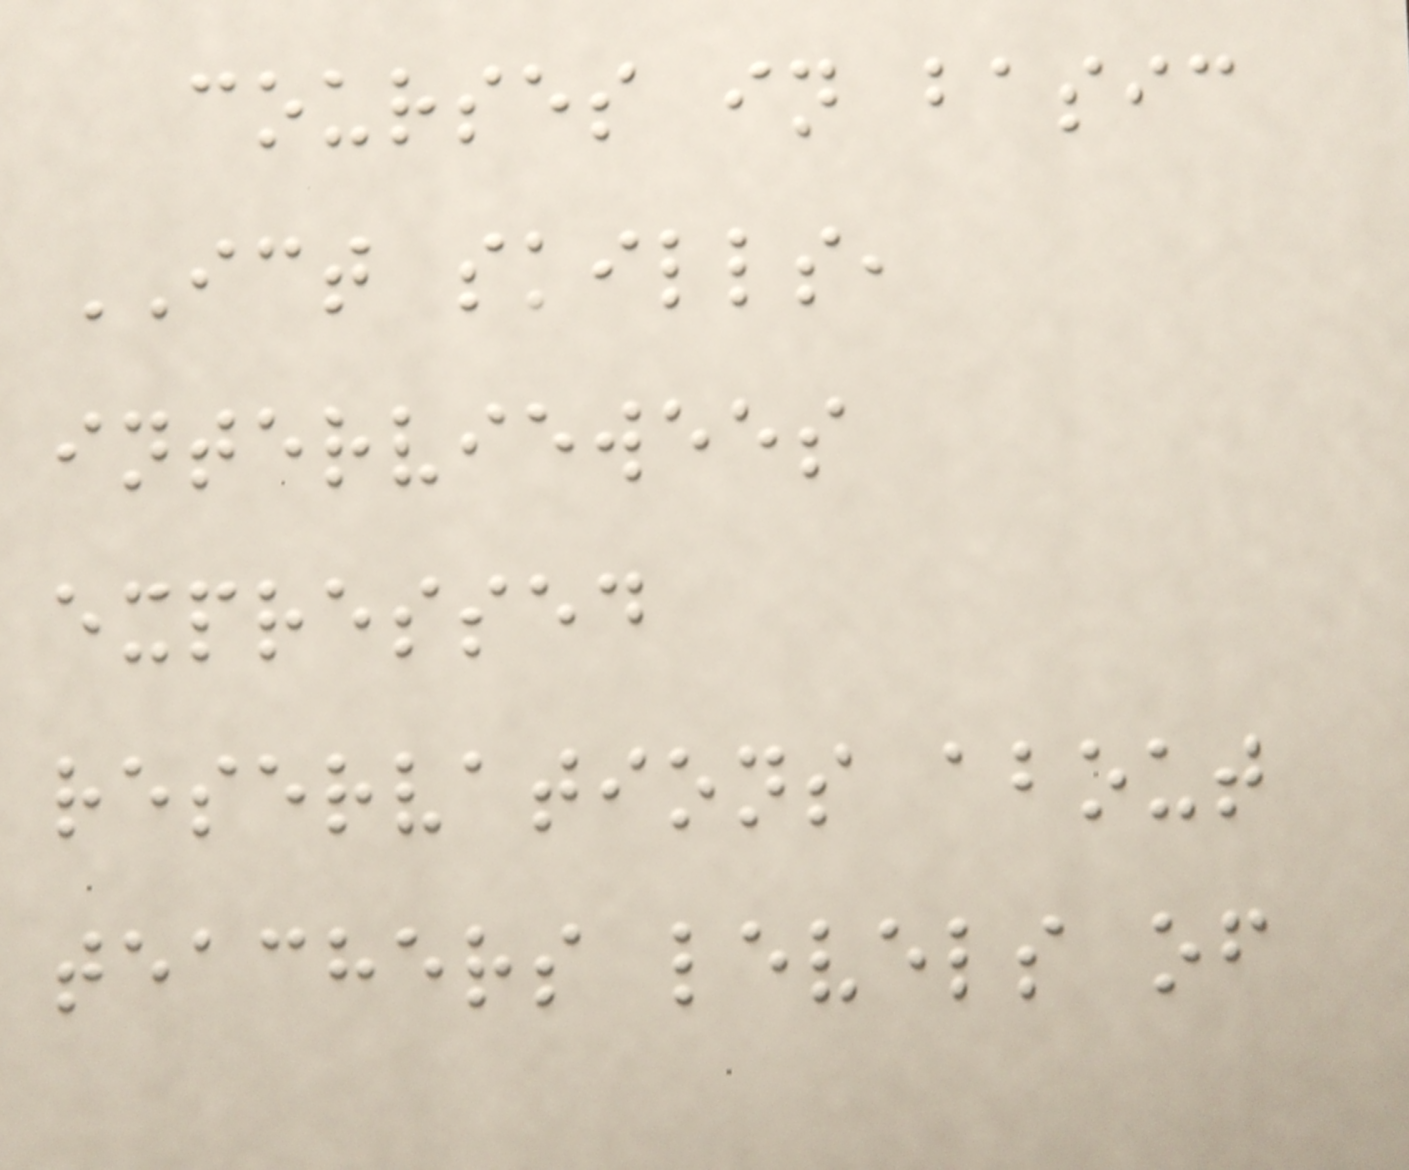courses in basic
ICT skills,
interviewees
expressed
reservations about
teachers levels of
